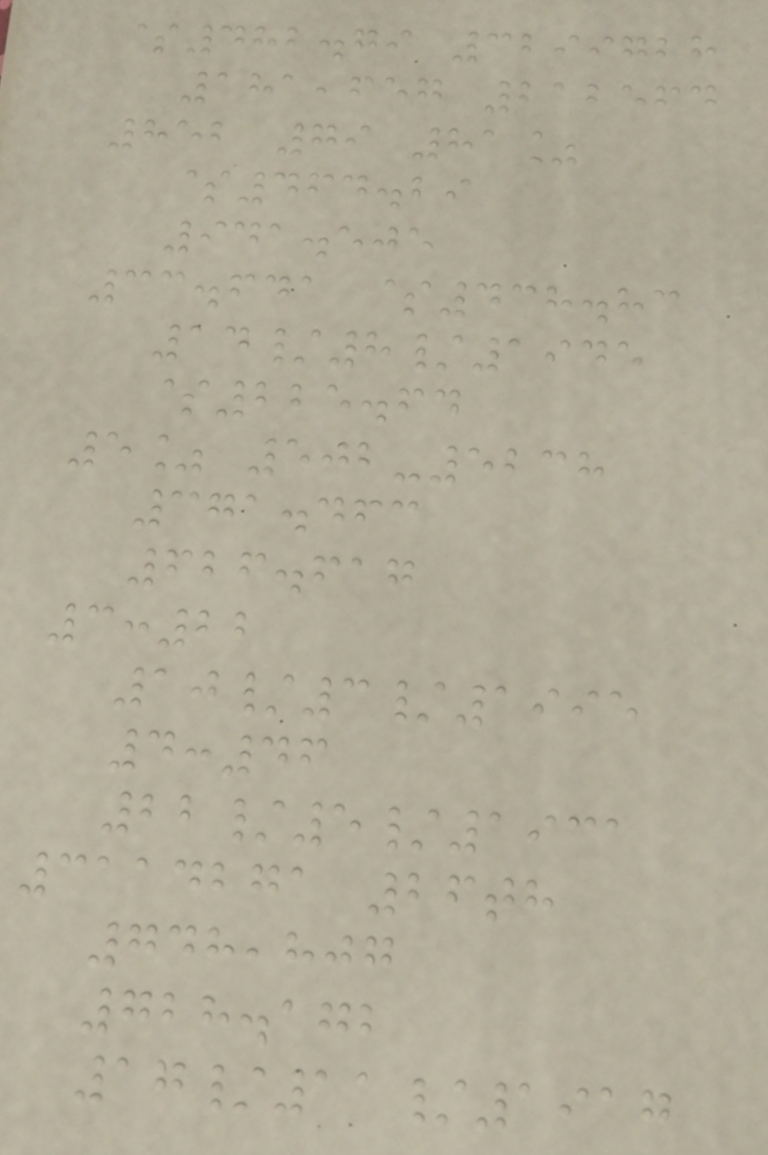$482.79 3299728
181,657 212564
852 79 81%
$464.29
941.505
33.641 $438.83
14/8/1945
$225.64
5% 502-5238
371.463
626.617
3:22
10/3/1995
4:46
22/5/1931
3114271 26th
748,807
728.172
17/11/1917
